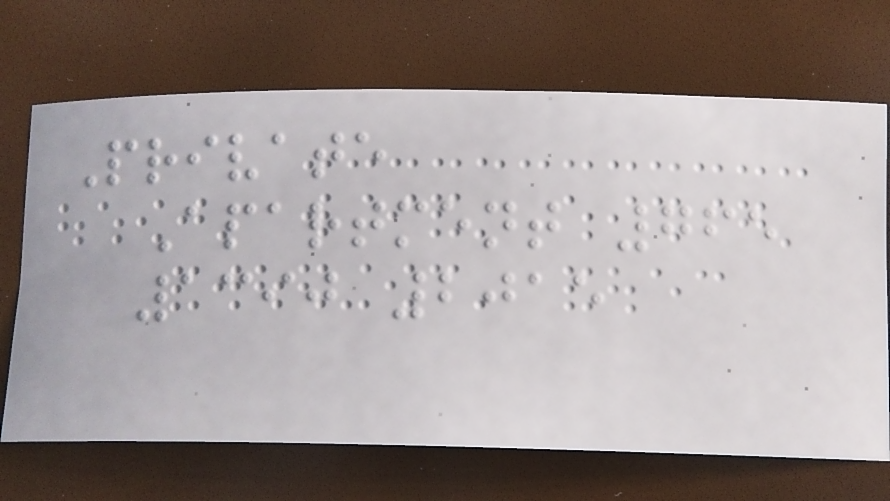Private
Apartment 765
1390 2015
